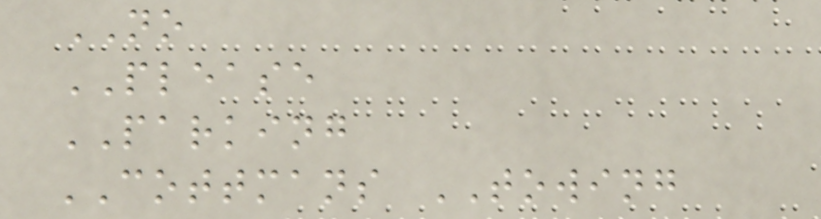NO
PLEASE
PARKING
COTTMANS TOWING
